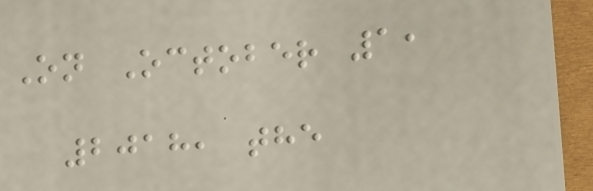On October 1,
2018, the
